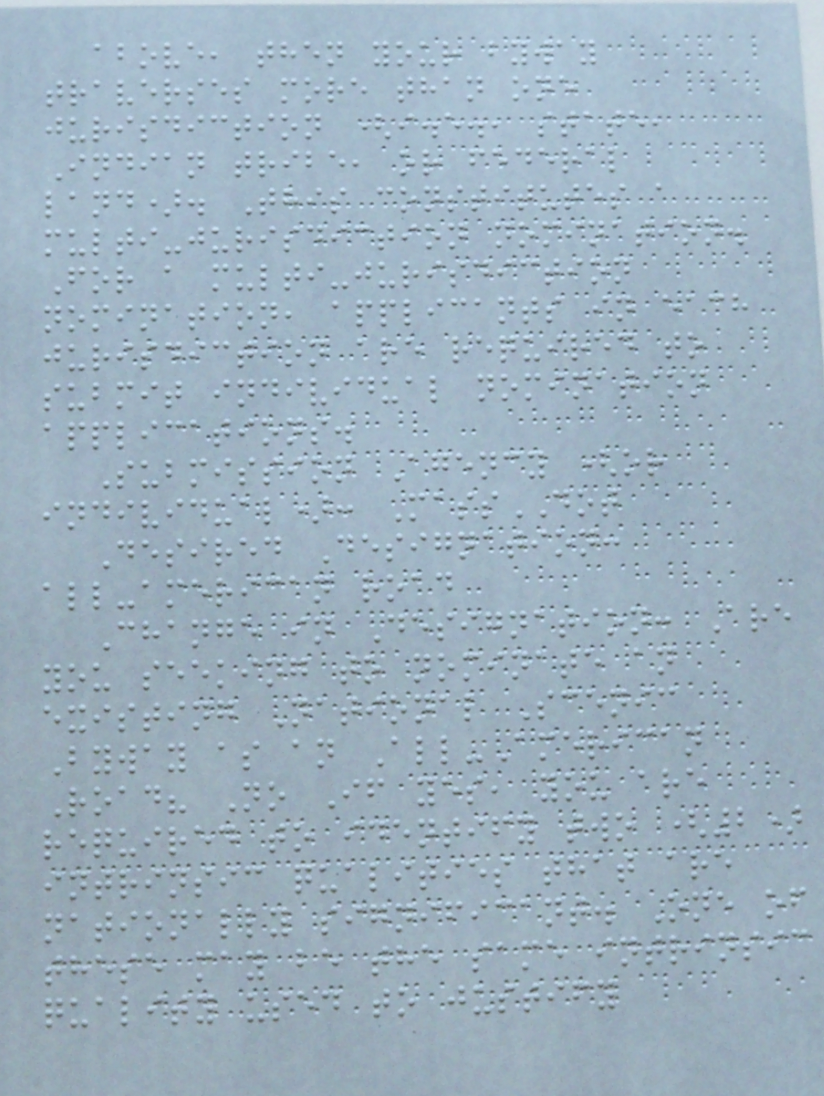above, then your byway
traverses more than one
jurisdiction (i.e., state,
Indian tribe, or federal
land). This constitutes a
multi-jurisdiction nomination.
For a multi-jurisdiction
nomination, applicants in each
jurisdiction are required to
submit individual nomination
applications.
Submission Agency (or
individual): MassDOT
Desired Designation:
all-american road
Change in Designation: Are
you seeking to nominate an
existing National Scenic
Byway as an All-American
Road? No If yes, you are
required to identify two (2)
intrinsic qualities that are
nationally significant. One of
these may be the same intrinsic
quality used to justify
